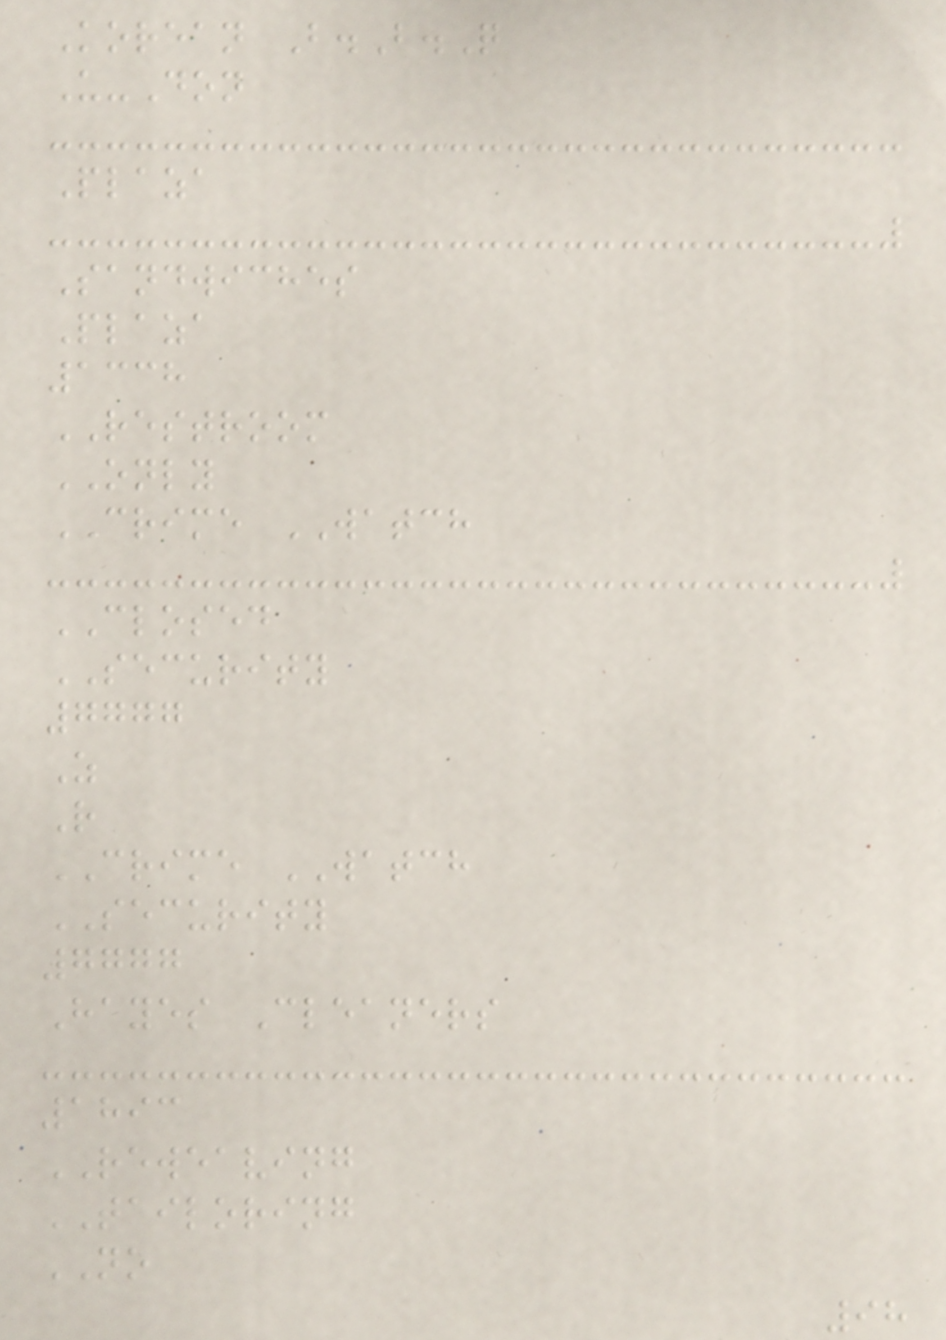Korean B.B.Q
U-Don
Plaza
Sandwiches
Plaza
1338
RESTROOM
ONLY
CRIME WATCH
CLOSED
SECURITY
7777
Z
R
CRIME WATCH
SECURITY
7777
Hayes Cleaners
1893
REWEAVING
TAILORING
NO
98
